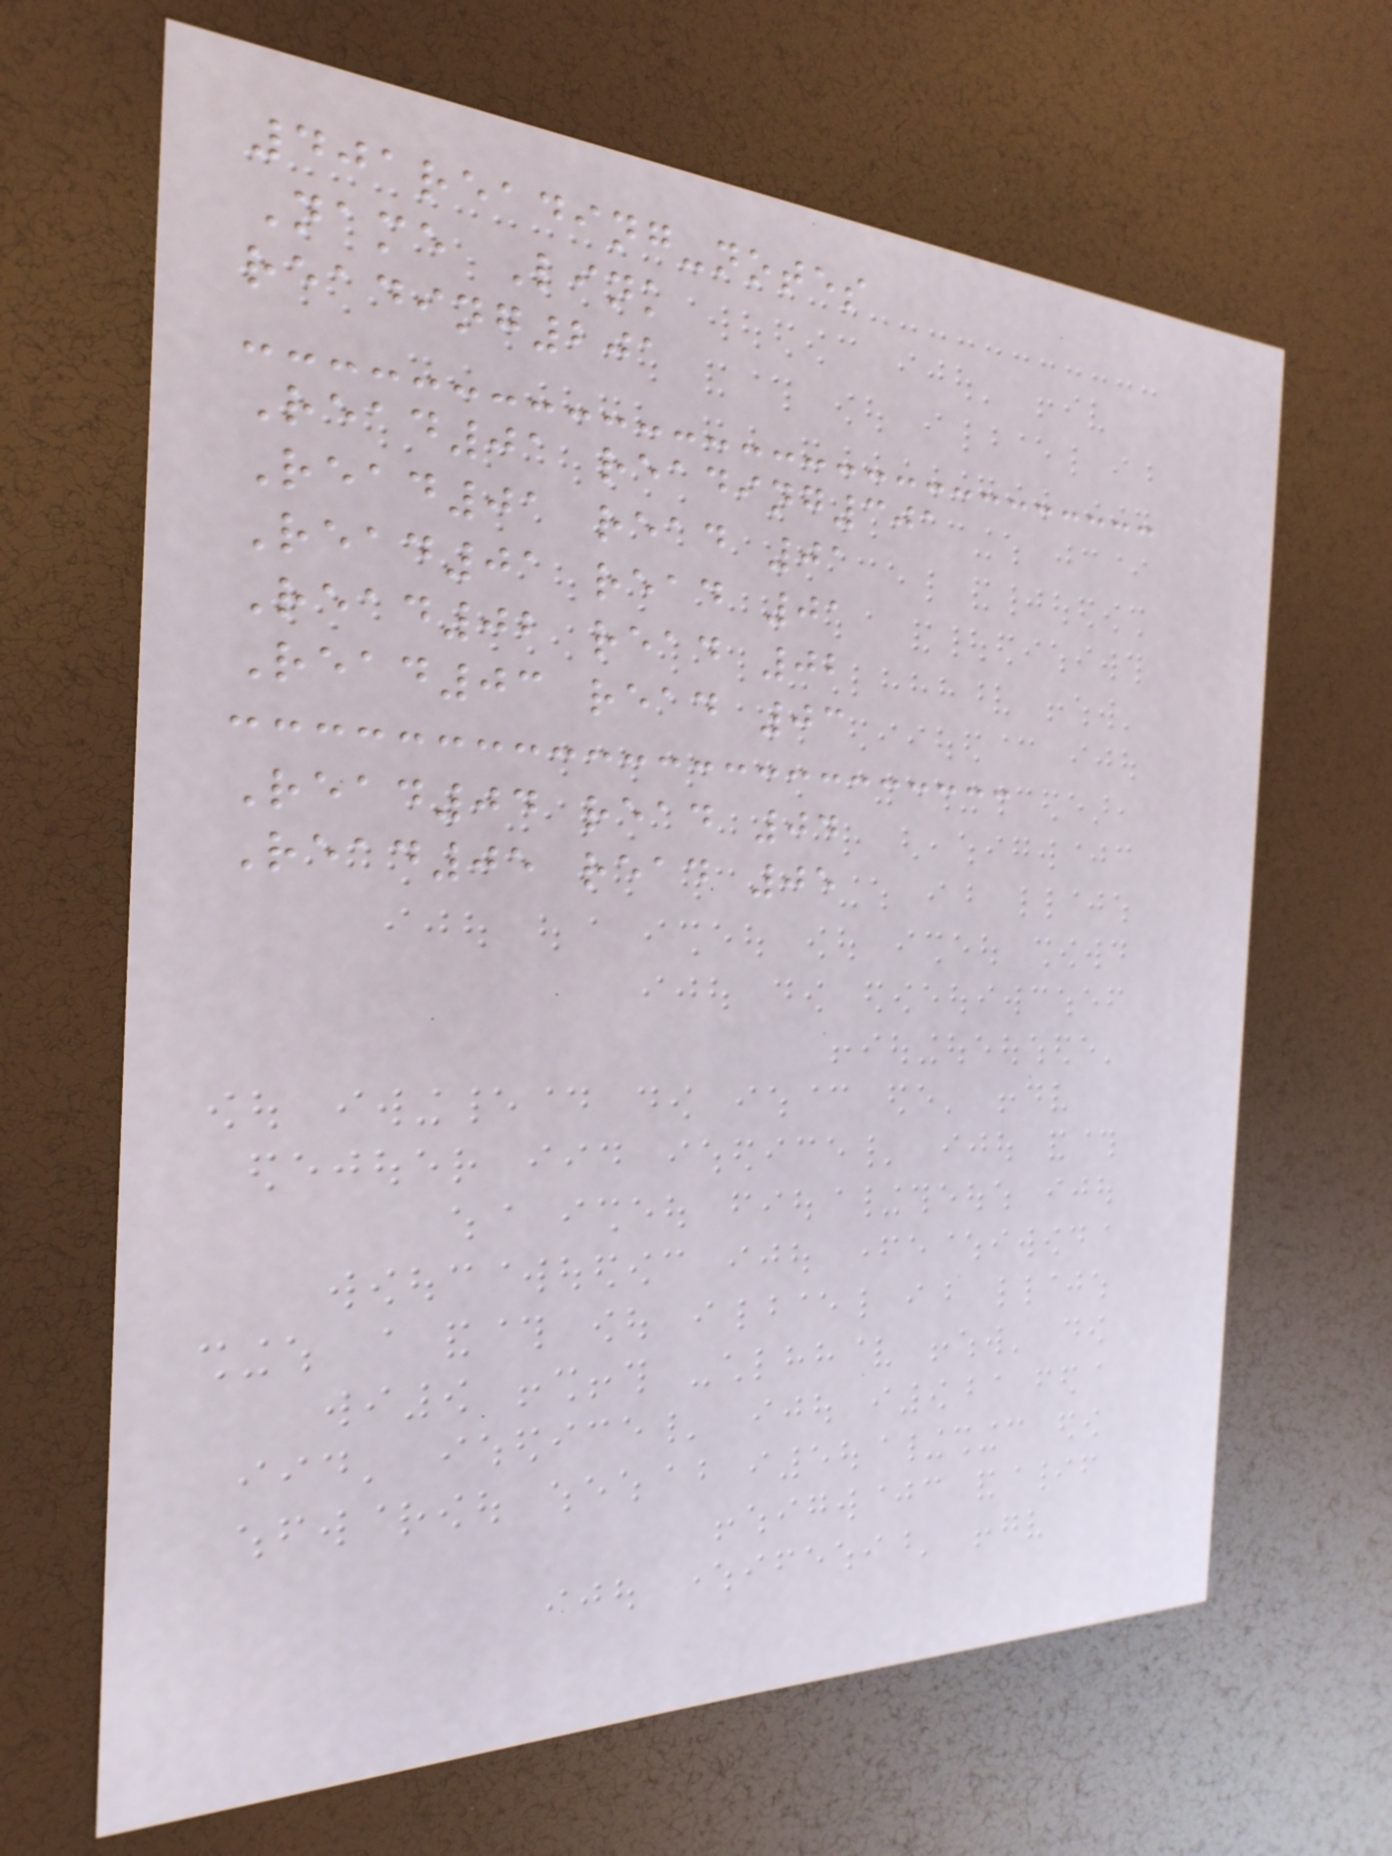401reading-notes
Name Link
reading201
Read01 reading301
Read01 read 01
Read01 read 01
Read02 read 02
Read03 read 03
Read04 read 04
Read05 read 05
